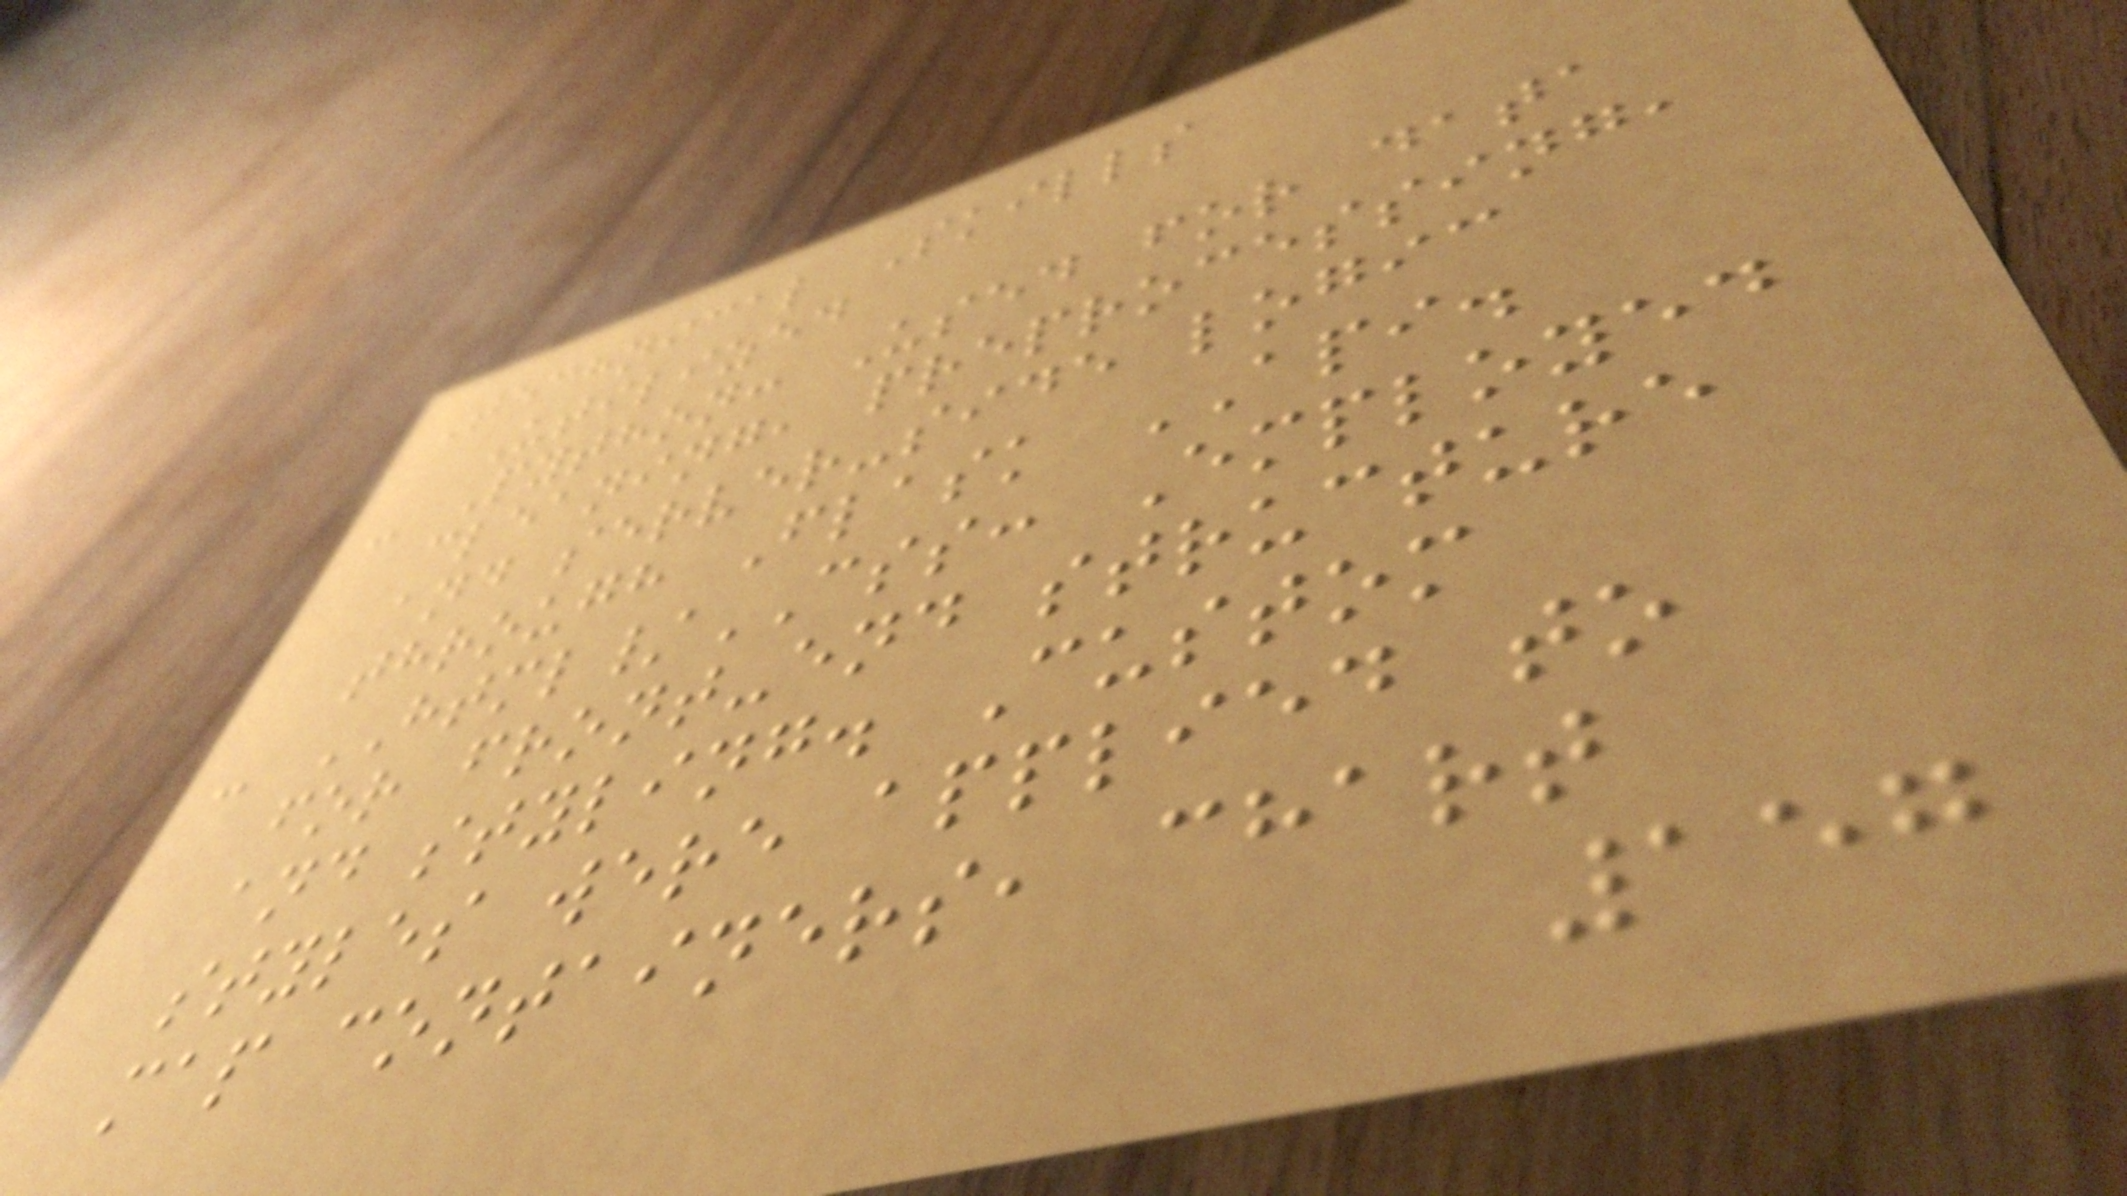Technical Skills
Utilized
- Python: Used for data
cleaning, preprocessing,
and server-side logic
through Flask API.
- HTML/CSS: Employed
for front-end structure
and styling. Custom
styles were applied to
map containers, chart
157
